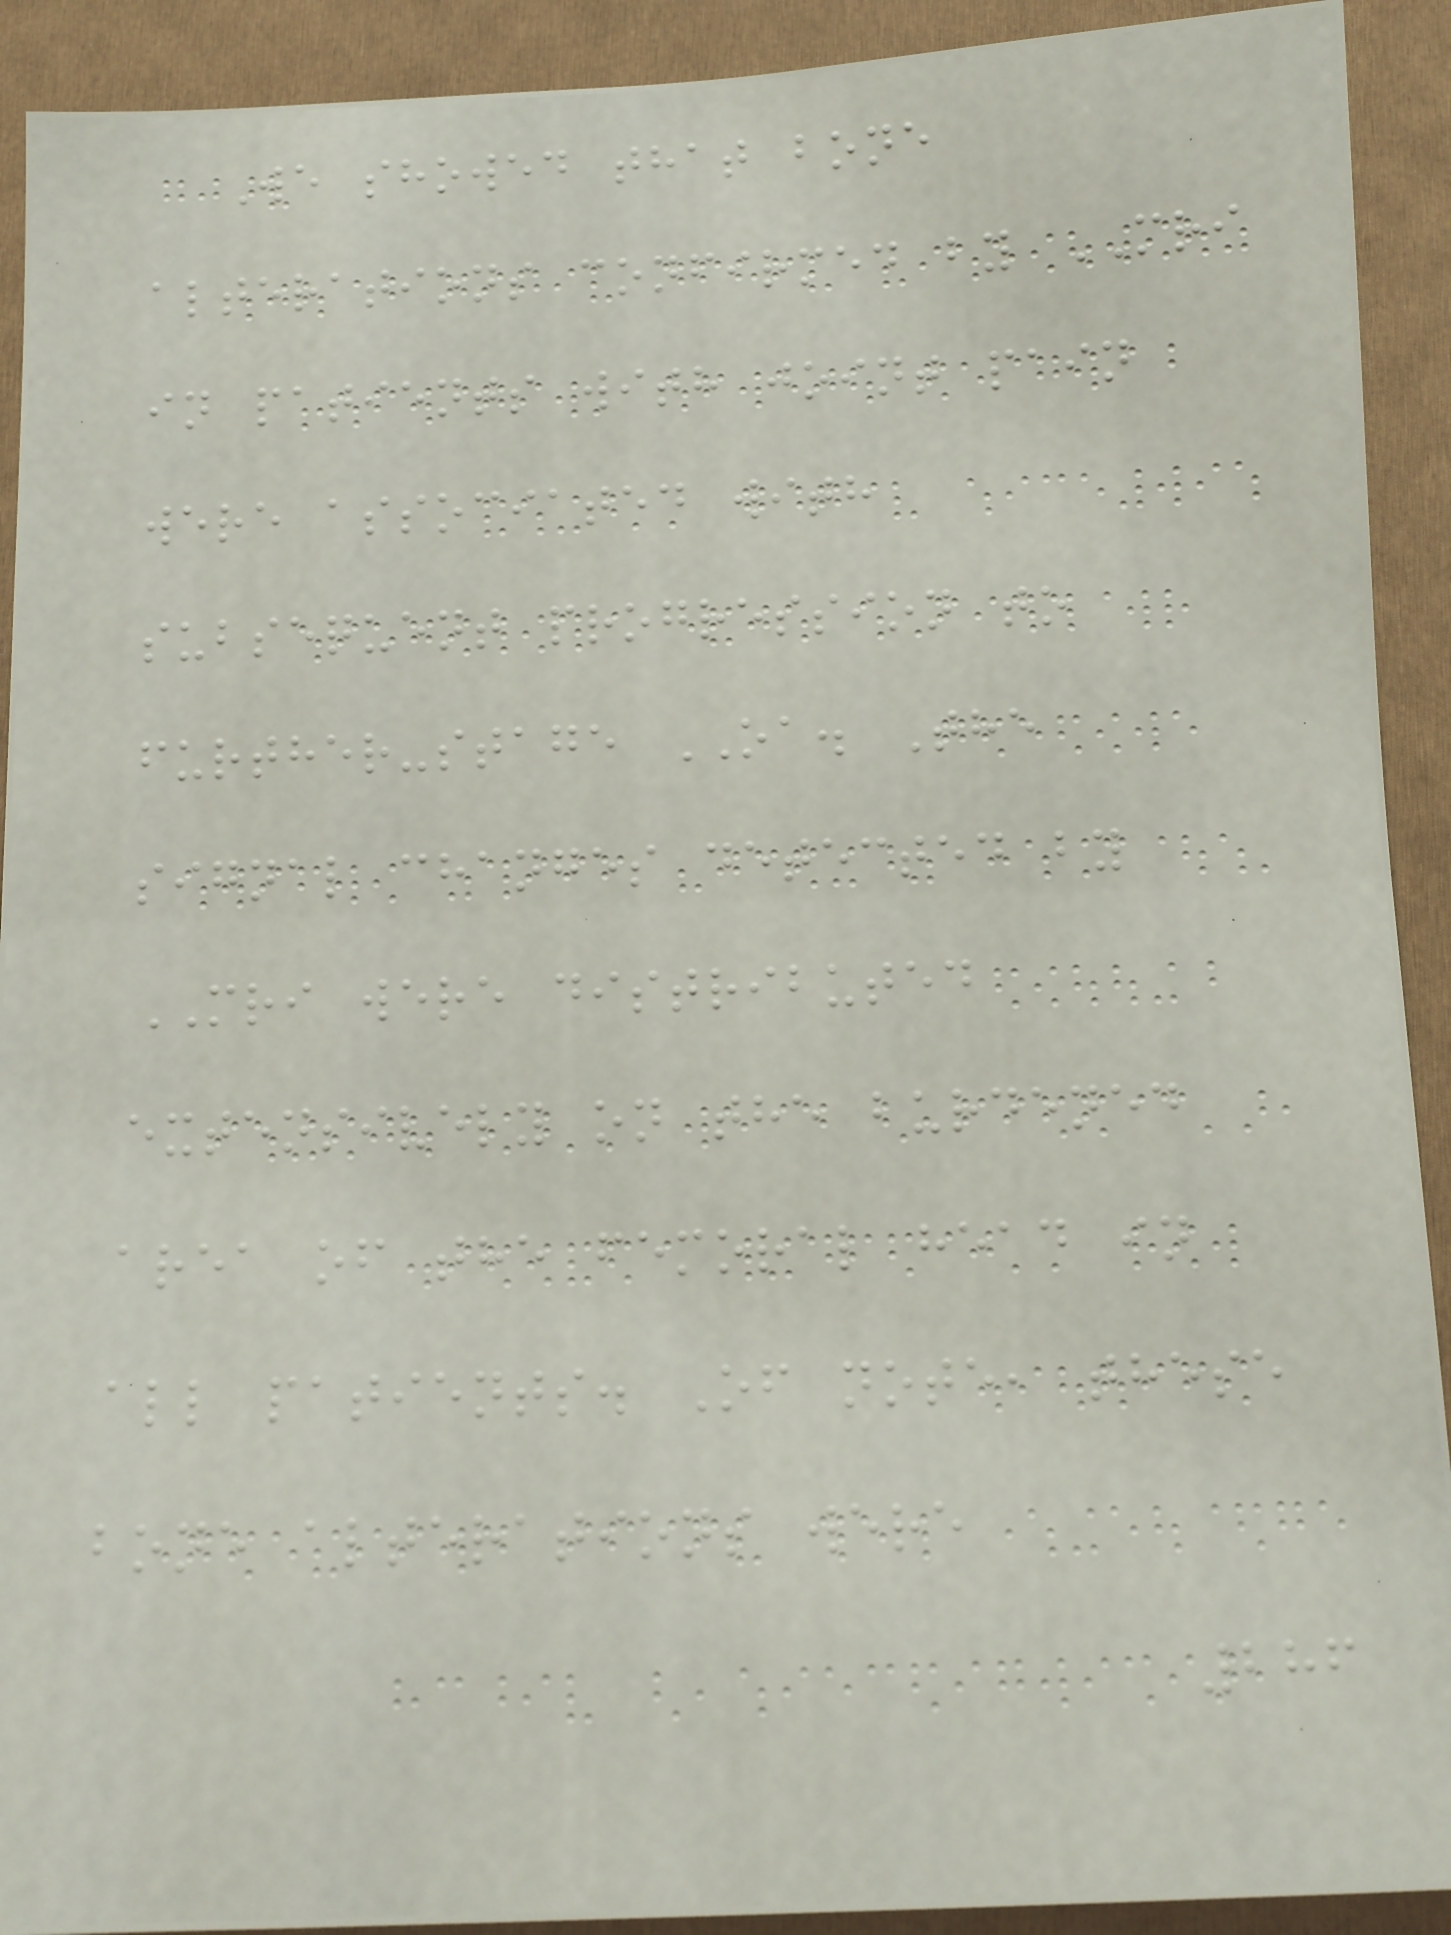We showed that bone
alterations confirmed by MRI
in patients with joint pain
were associated with
subsequent progression to
further-stage OA. The
signal changes detected by
MRI were distributed
extensively on the burdened
area of the femoral head in
all patients. Of note, these
bone alterations were
286
